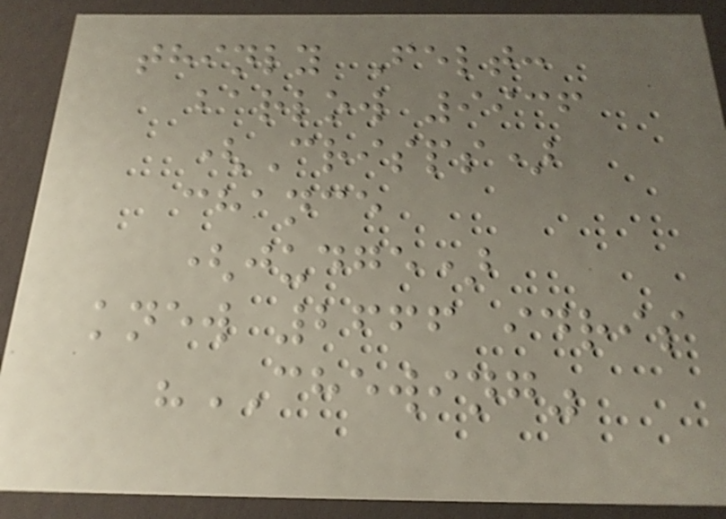thinly Felt:
barlow 9936
(Crisps)
chance
(judge)
knew 2666 idris
"CHEWING"
